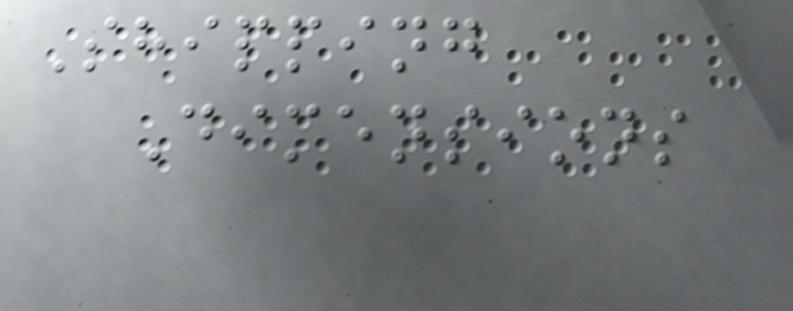Shipping
Dimensions
